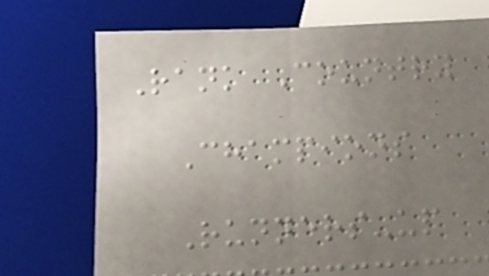Rank Country
Champions
Runners-up
